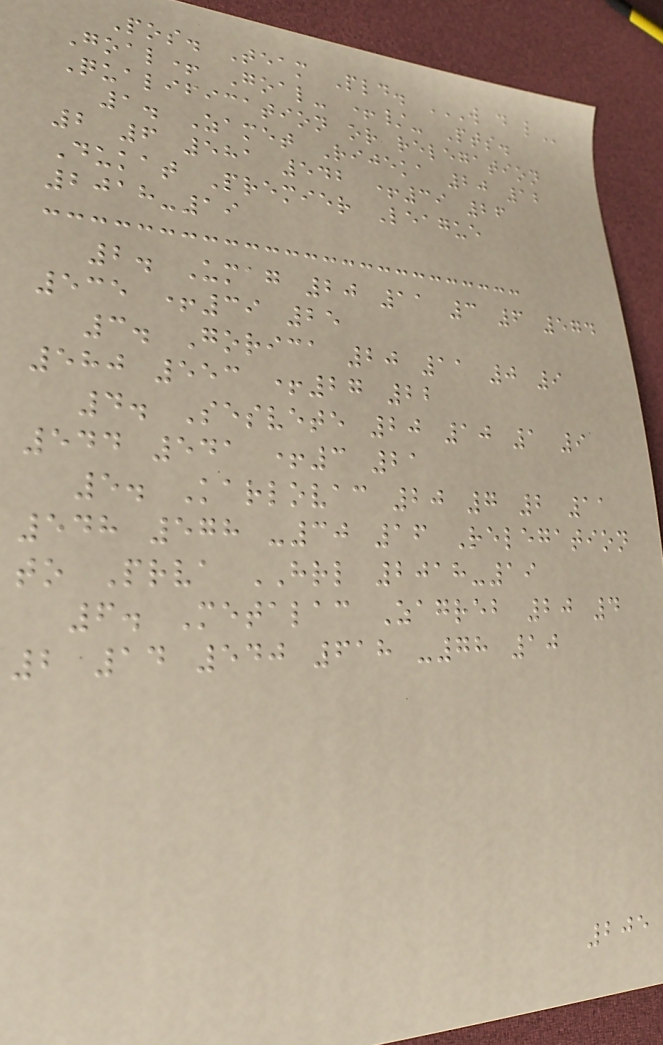Pos. Team Pld. W D L
Goal+ Goal- +/- Pts.
Qualification or relegation
1. Zamet Rijeka 20 12
2 6 581 542 +39 26
Dukat Premier League
2018-19
2. Umag 20 11 3 6 574
535 +39 25
3. Gorica 20 11 0 9
580 553 +27 22
4. Sesvete 20 10 1 9
544 541 +3 21
5. Karlovac 20 7 2 11
548 578 -30 16 Relegation
to Prva HRL 2018-19
6. Metalac Zagreb 20 4
2 14 540 618 -78 10
205
